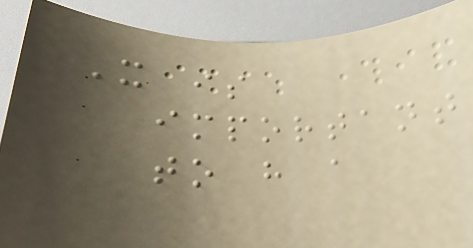It is
important
to have a
